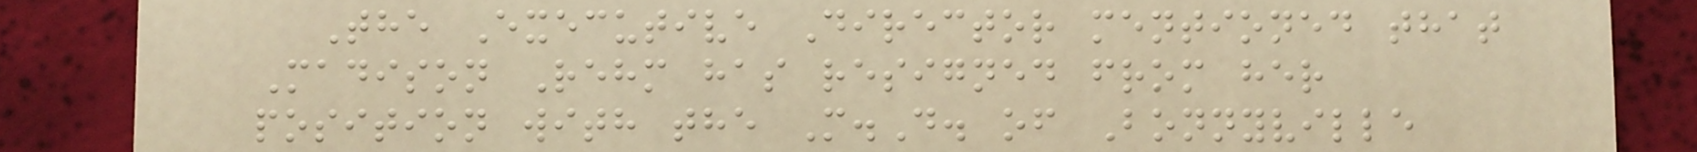The Executive Director mentioned that
Madison Rehm has resigned from her
position with the M.D. of Bonnyville
